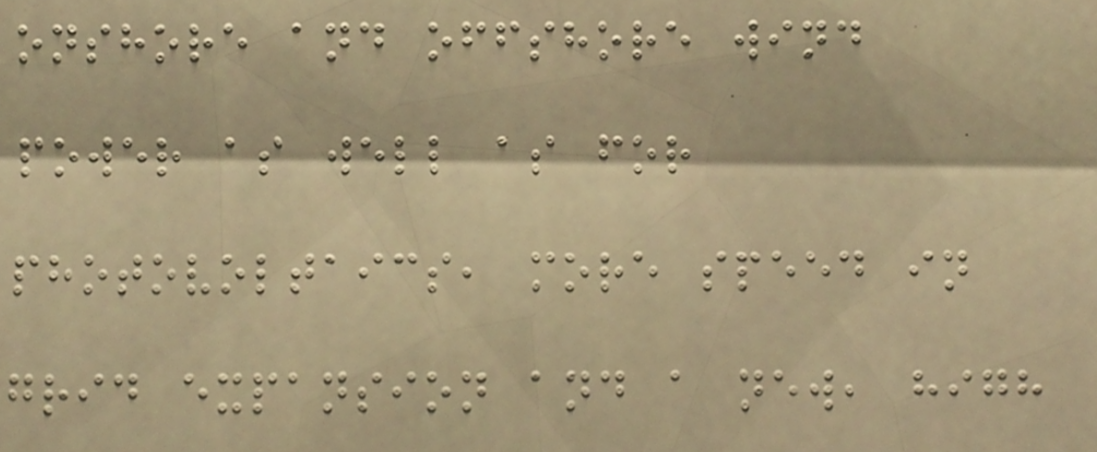onshore and offshore wind
power as well as for
photovoltaics, more speed in
grid expansion and a new, high
